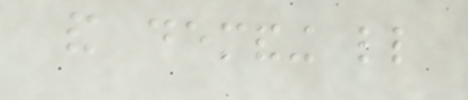and demanding little
